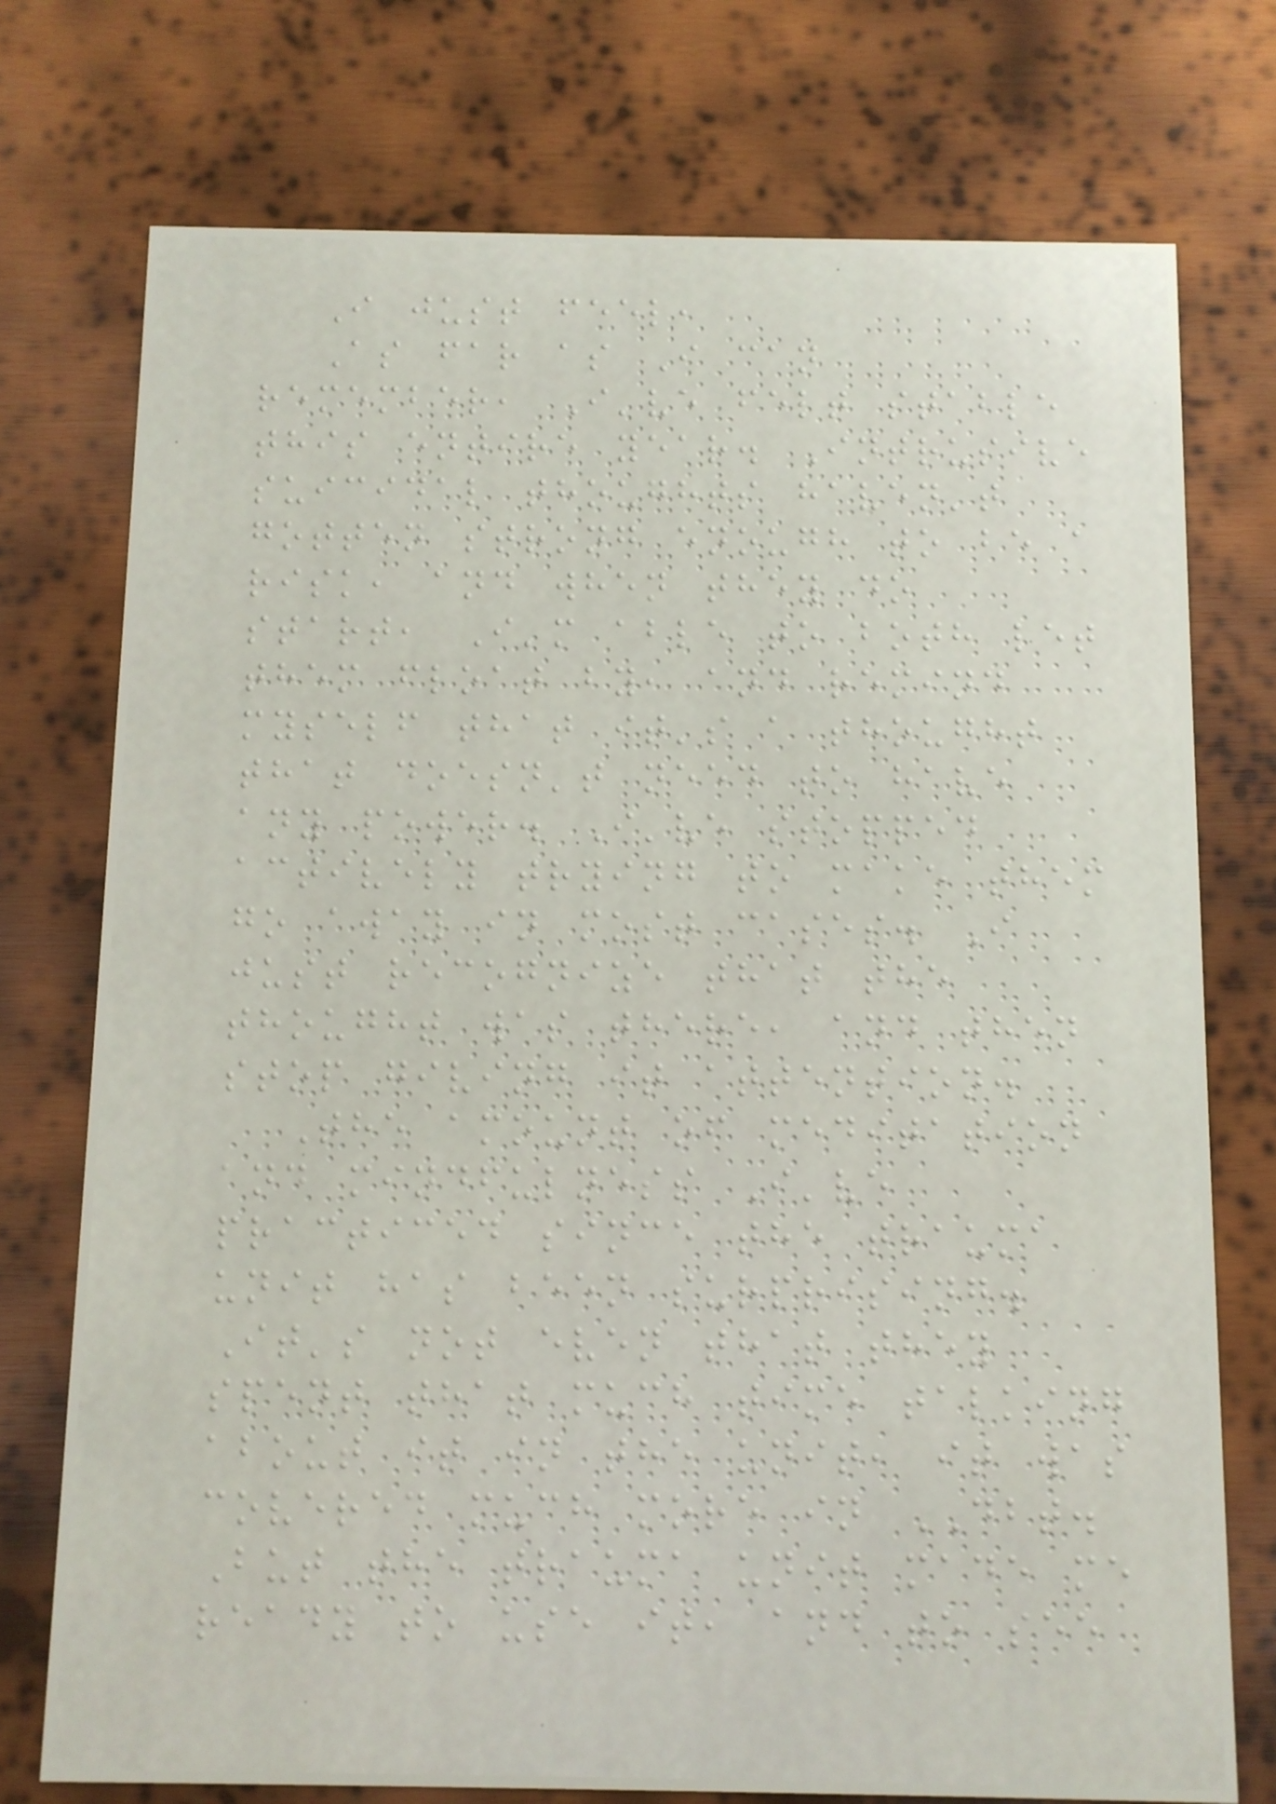I just feel,
As far as I can
remember, I've felt stable
this entire year. Intrusive
suicidal thoughts haven't
gotten strong enough to be a
risk, and when they do
start, I'm able to both let
them float by, and remind
myself that it's a thought
that doesn't need to have
any power. I've stopped
actively trying to make them
go away in most cases. I
just recognize that the
thought was there, and then
stop giving it attention.
The amount of meditation
and mindfulness I've
practiced since the trauma
unit has been surprising.
It's not even that they
spent that much time talking
about it in the unit, it was
covered much more in DBT.
But the trauma unit made me
ready to use it, and to see
